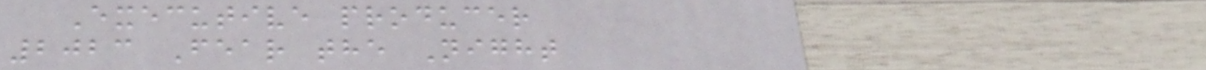Executive producer
2023 Fear the Night
